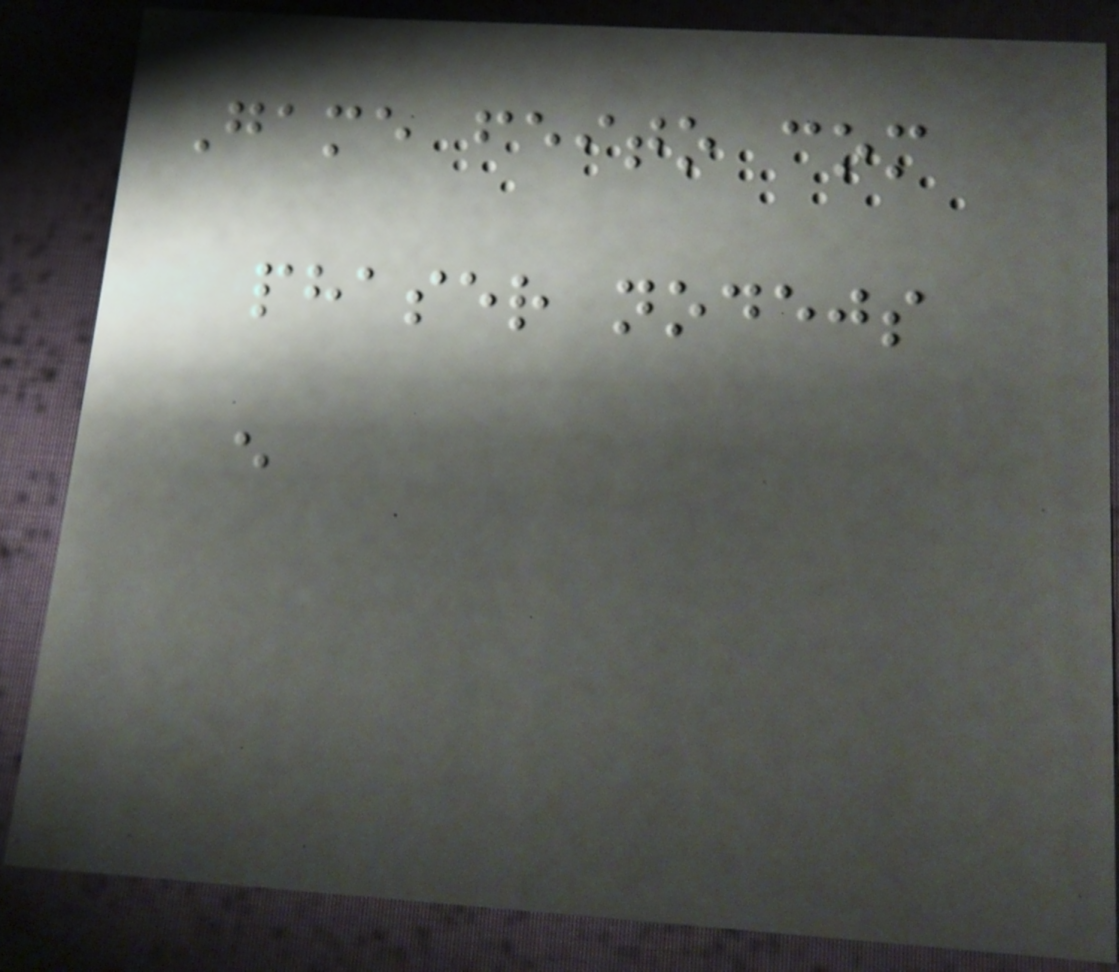Game feito com
phaser nodejs
e
